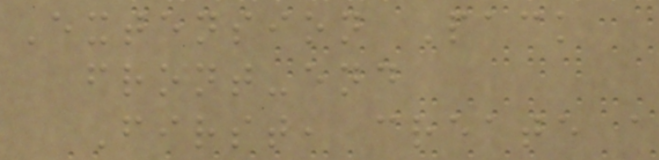Extension Pack
front-end
First, create a
